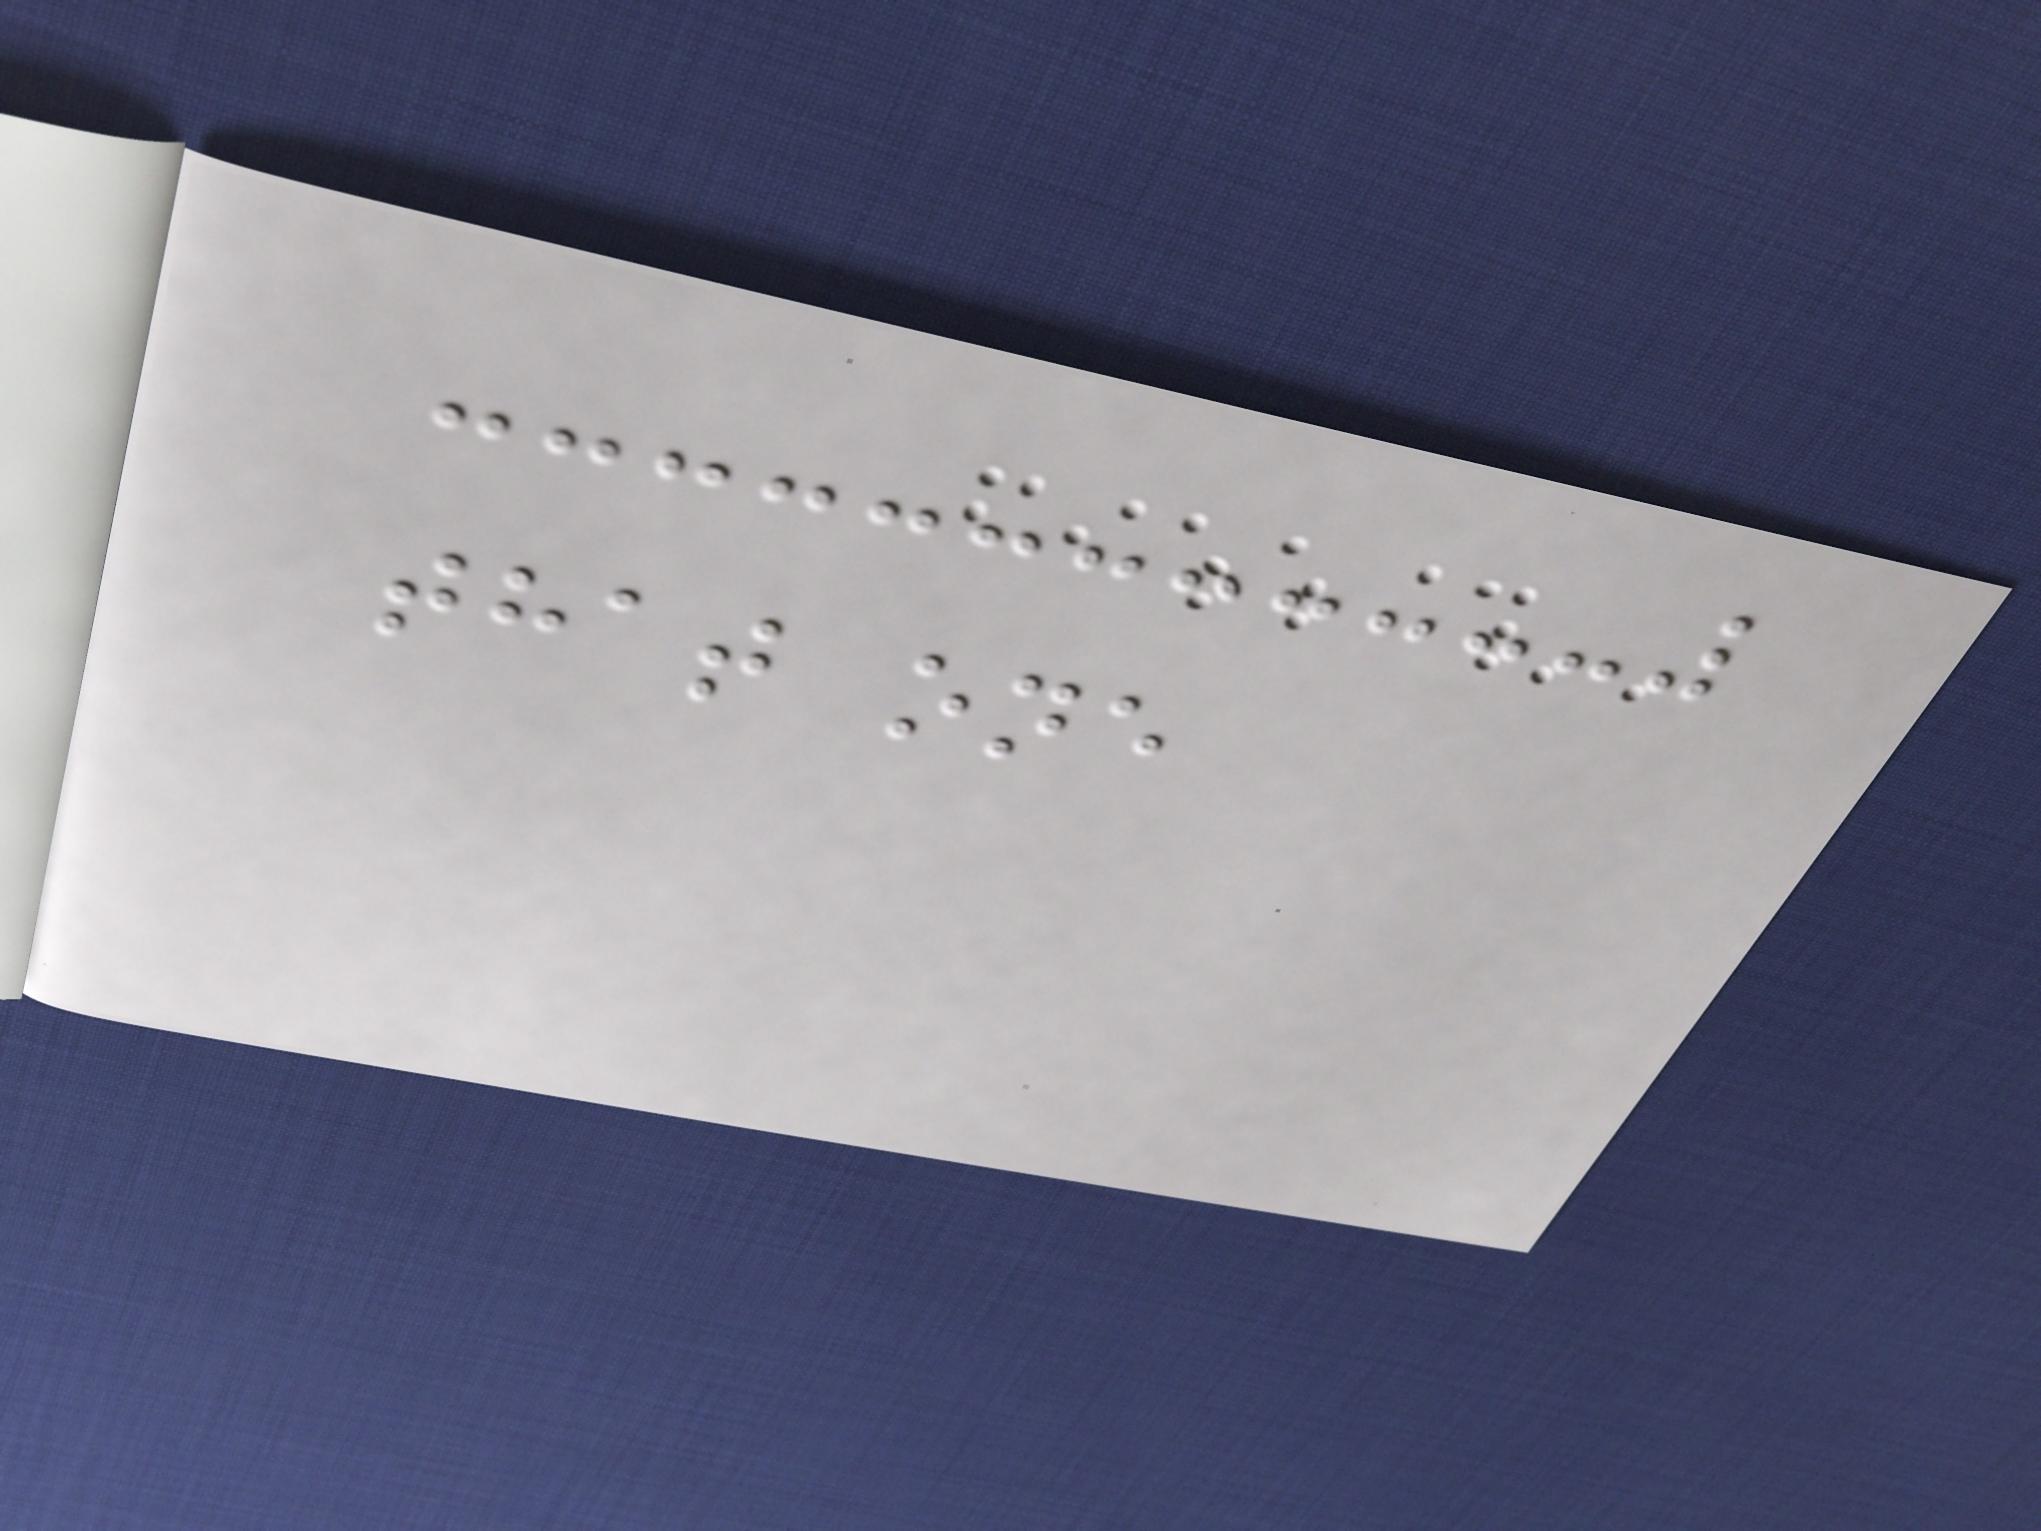that one
